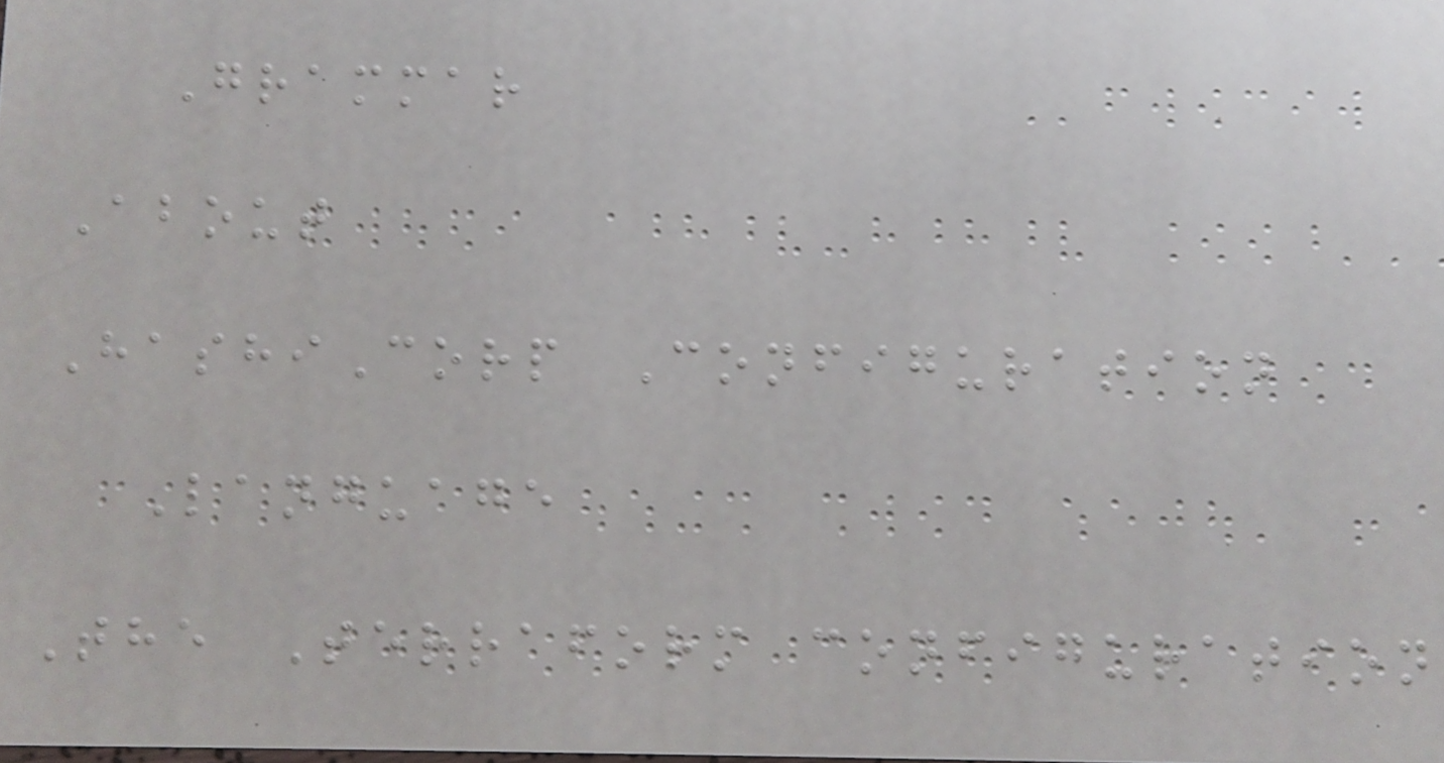Grammar
About
HashiCorp Configuration
Language
The Terraform configuration
